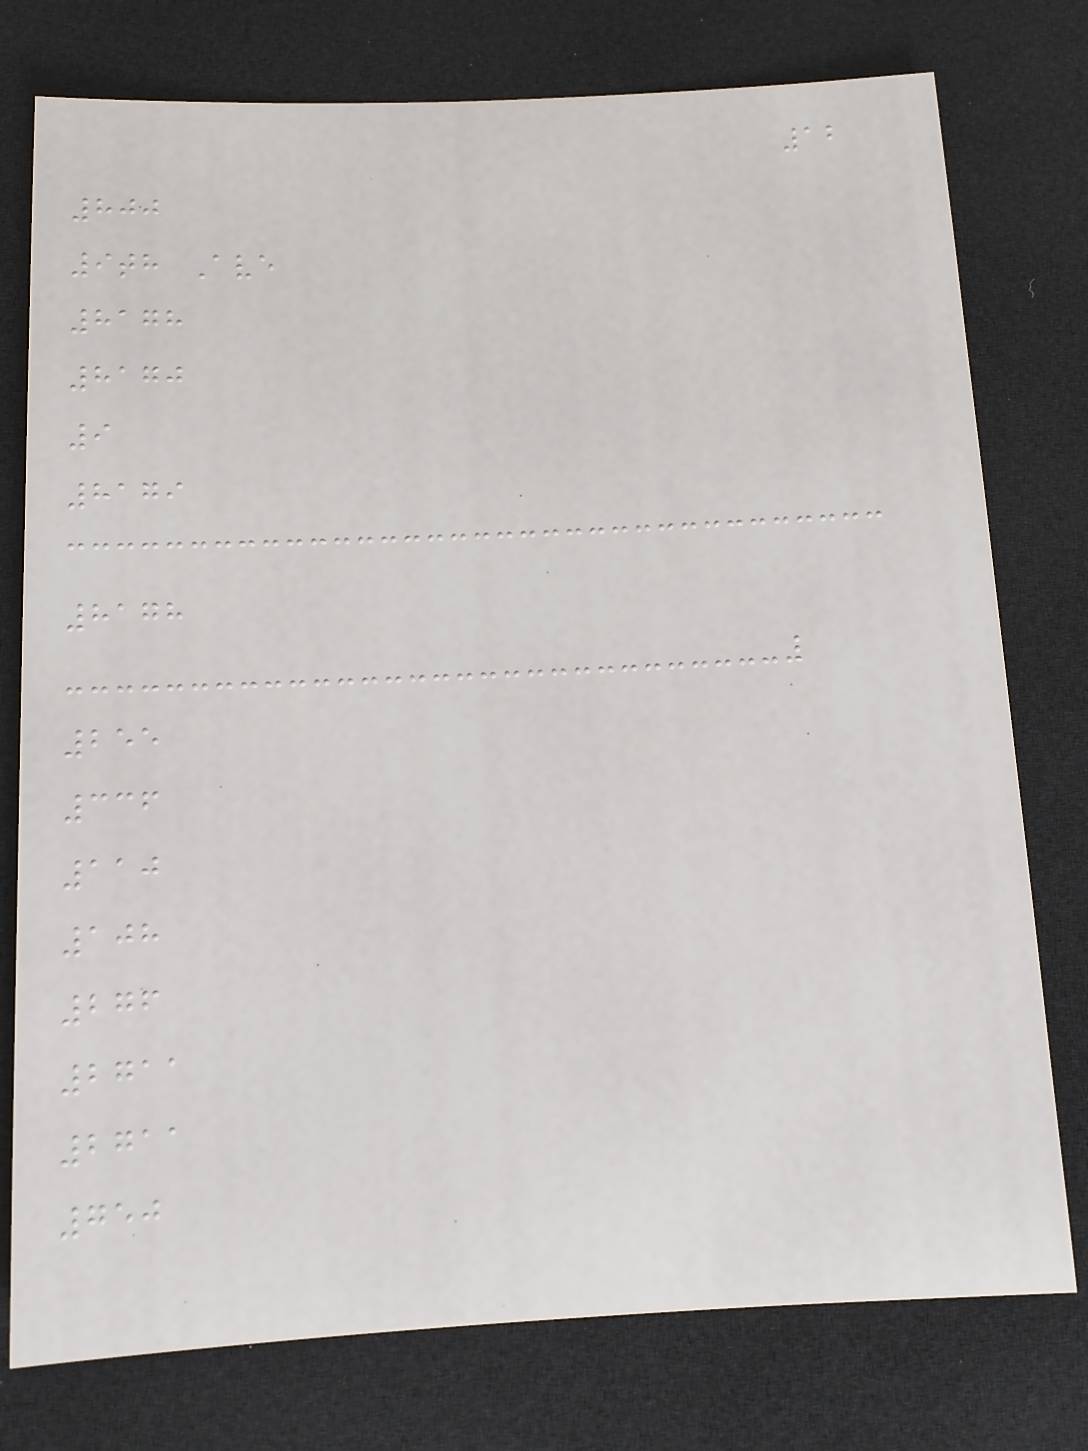12
800
9th Ave
8178
8170
9
8179
8178
255
336
110
108
276
2711
2711
750
